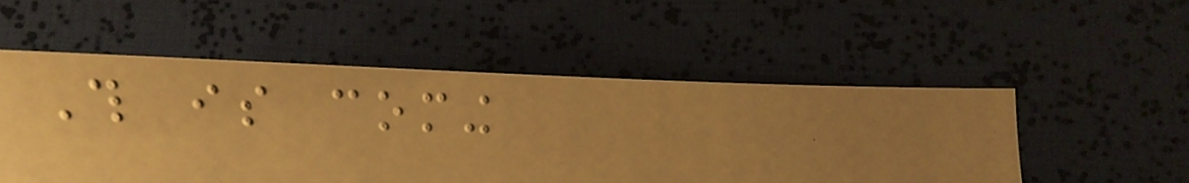This is coming
